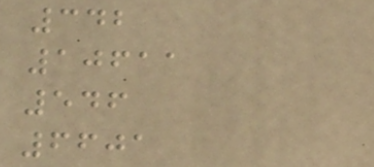342
10611
546
6601
